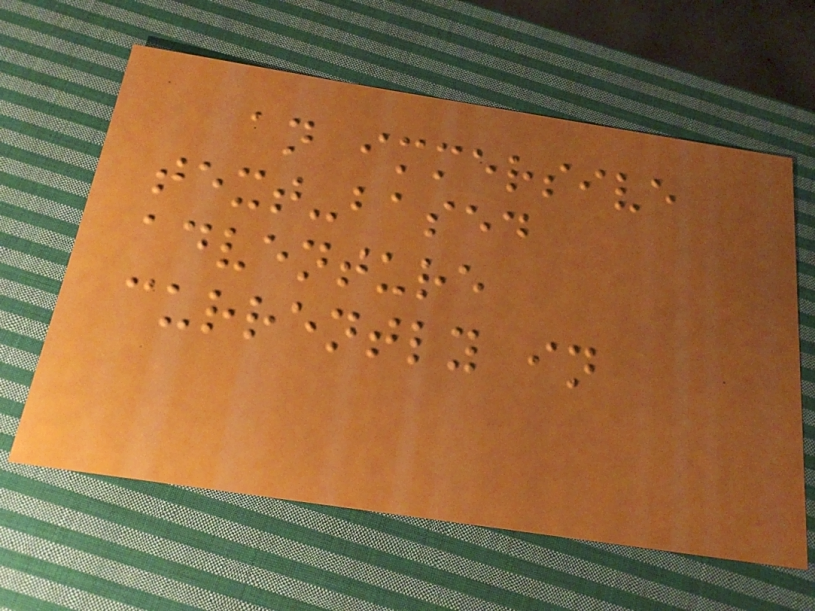an immersive
text-based
adventure
currently in
